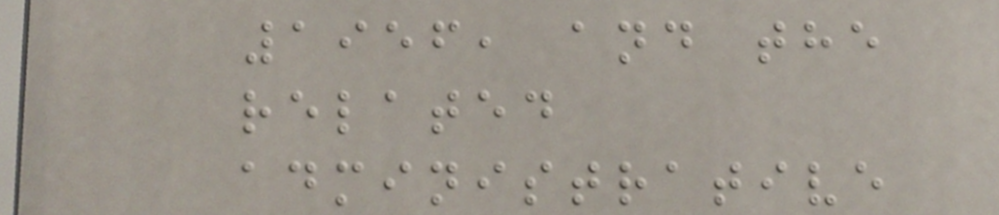1956, and the
related
administrative
